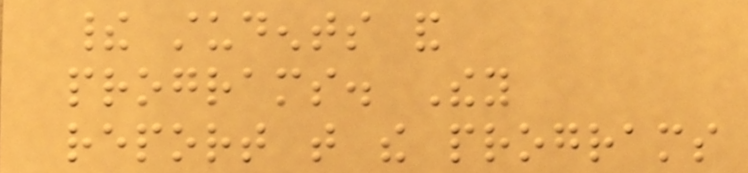their students and
programs. They
report that the programs
